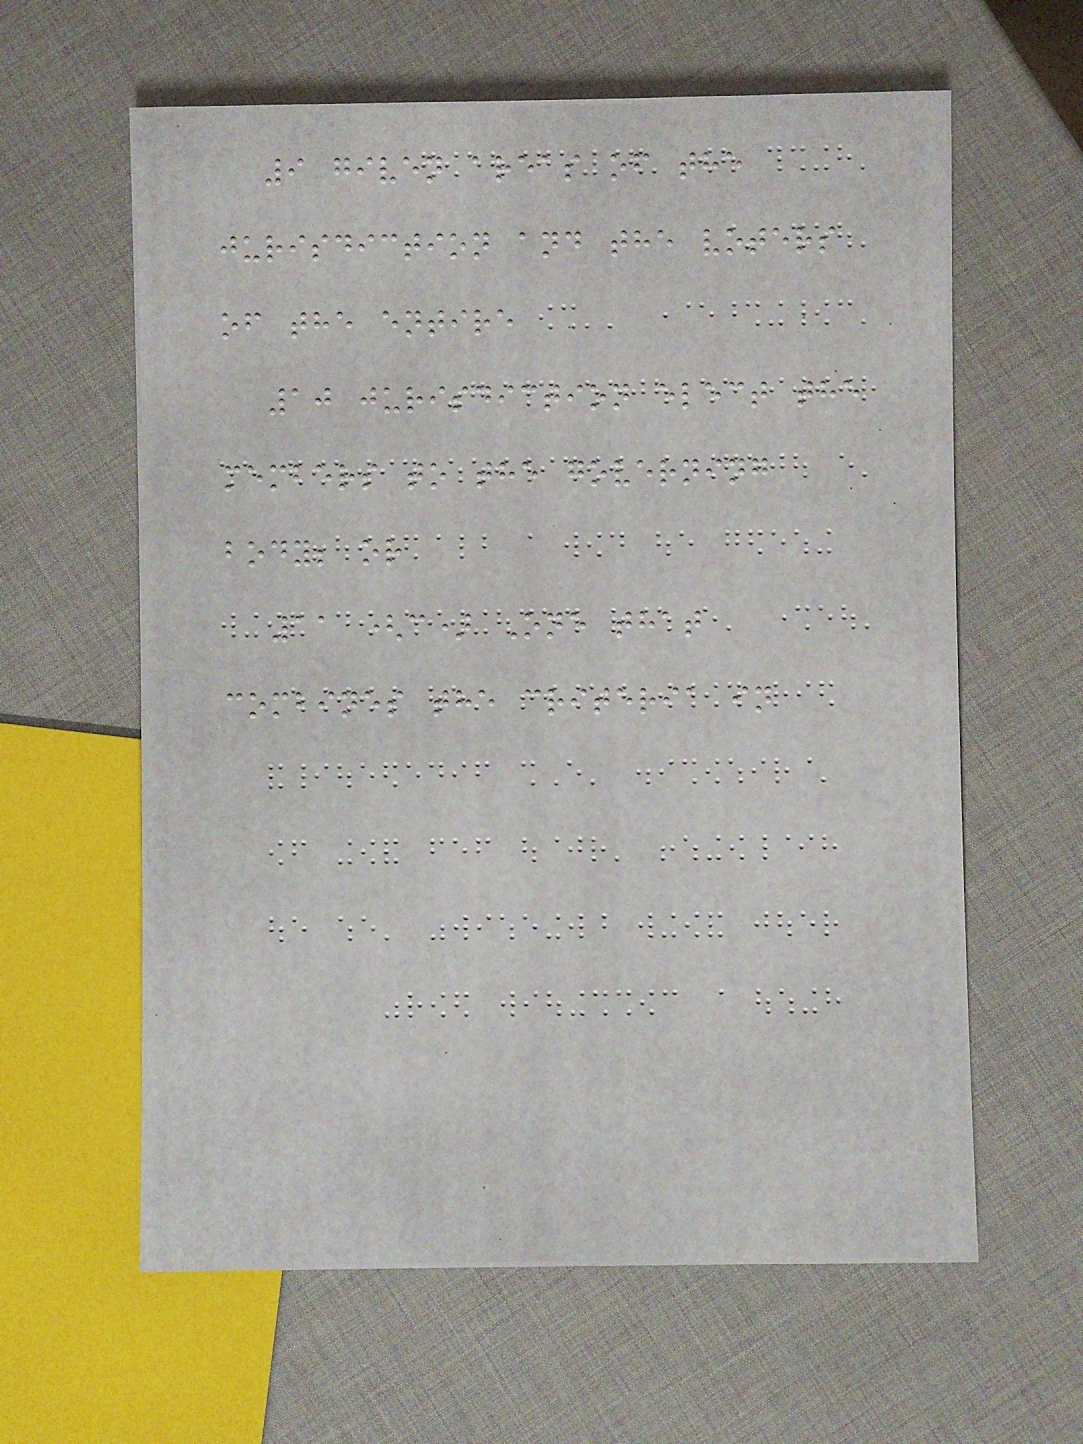9 given areas of the
jurisdiction and the voters
of the entire
10 jurisdiction elect the
members to the governing
body; or
11 (c) One that
combines the criteria in
